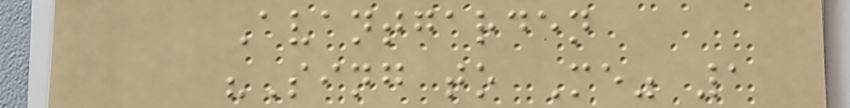Avantgarden
"Sing to Me" 1
